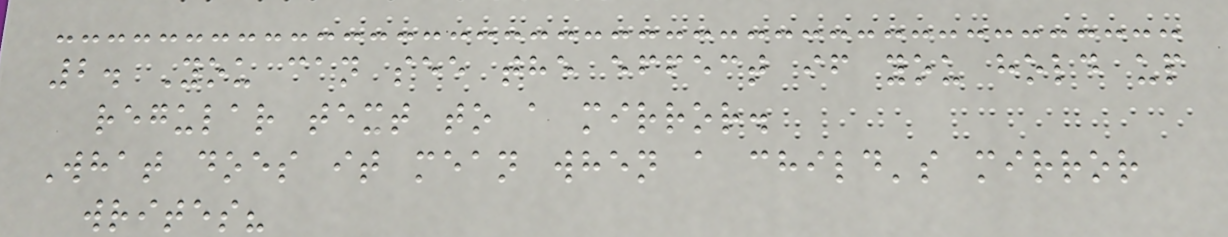2. You can see the effect if you hold up
regular text to a mirror.
What does it mean when a child's mirror
writes?
